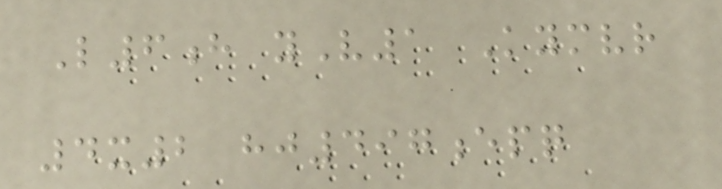L6h yV1 Kymvr
4x2 hj497epq
